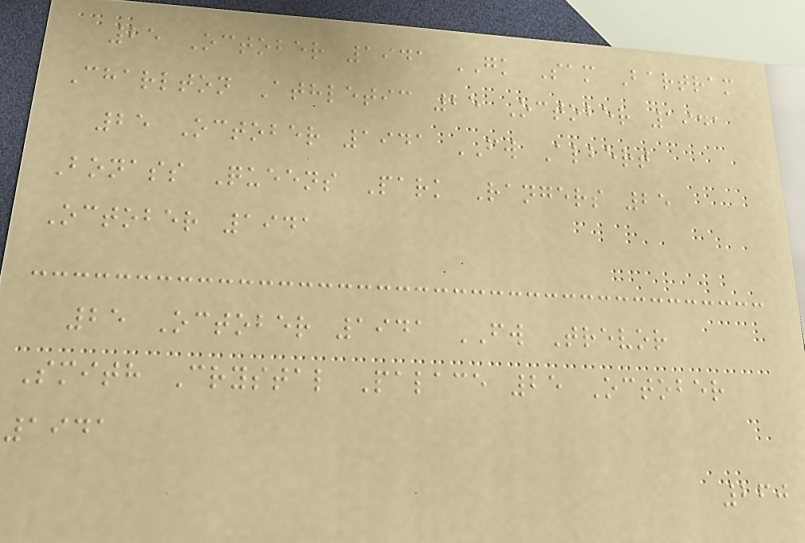25 October 1941 GK Sam Bartram
Charlton Athletic 25 October 1941
25 October 1941 FW Albert
Bonass Queens Park Rangers 25
October 1941
25 October 1941 FW Trevor
Smith Crystal Palace 25 October
1941
260
